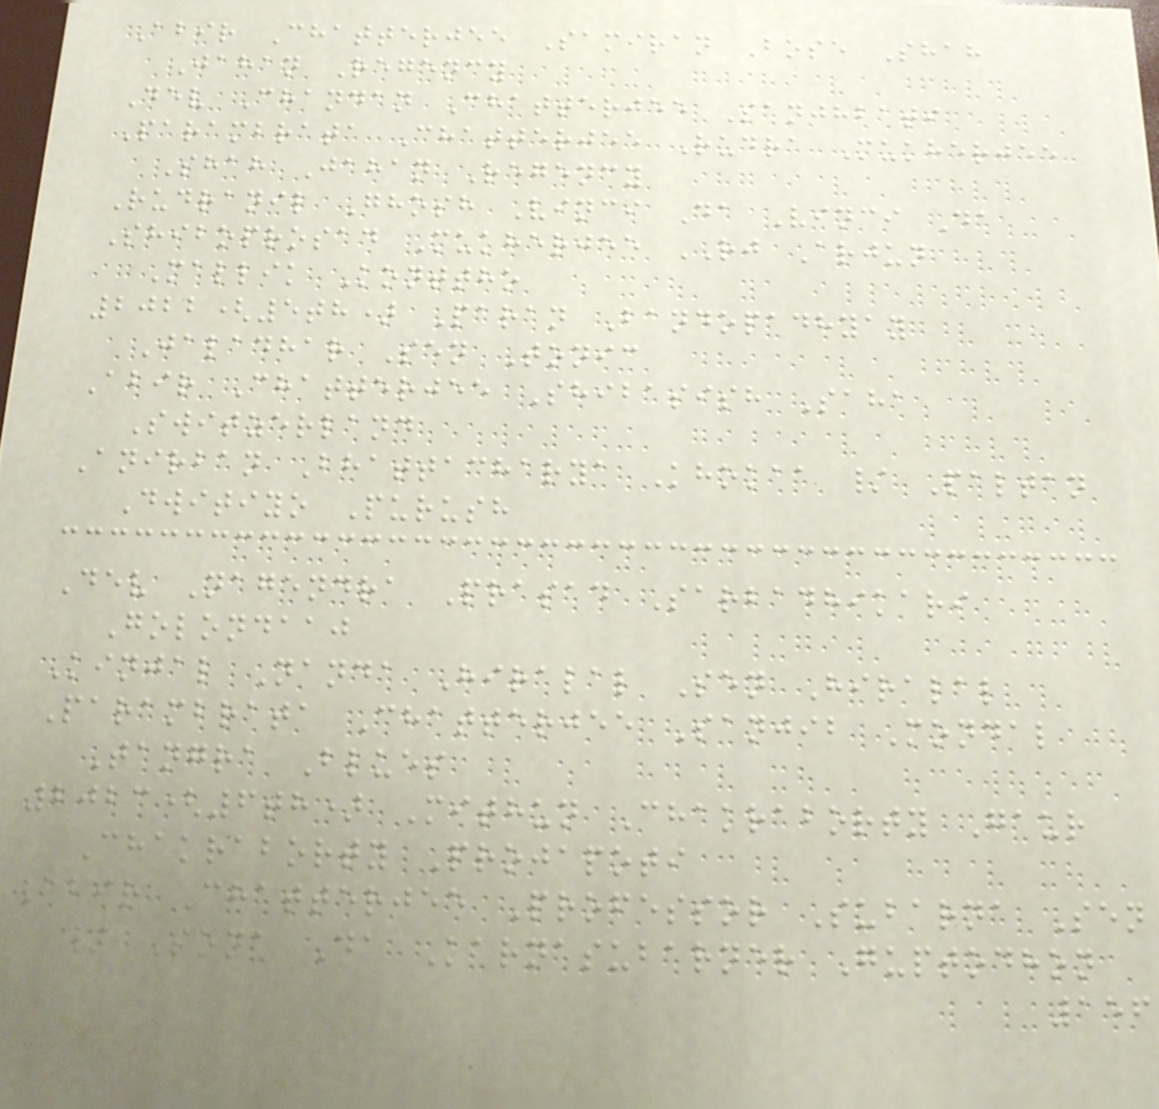Abir Chatterjee Samiran Bose Shah
Jahan Regency
Dev Chandan Chatterjee Sanjhbati
Parambrata Chatterjee Rudra Mukherjee
Shah Jahan Regency
Rudranil Ghosh Vinci Da Vinci Da
Shiboprosad Mukherjee RJ Arjun
Mallik Konttho
2022(5th) Paran Bandopadhyay
Jaladhar Sen Tonic
Abir Chatterjee Shibasish Saha
Switzerland
Anirban Bhattacharya Khokaa / Paltan
Dwitiyo Purush
Dev Nagendra Prasad Sarbadhikari
Golondaaj
Kinjal Nanda Hiralal Sen Hiralal
Parambrata Chatterjee Sanjib Mondal
Tangra Blues
2023(6th) Mithun Chakraborty Gaur
Chakraborty Projapoti
Abir Chatterjee Professor Subarna Sen
/ Sona Da Karnasubarner Guptodhon
156
